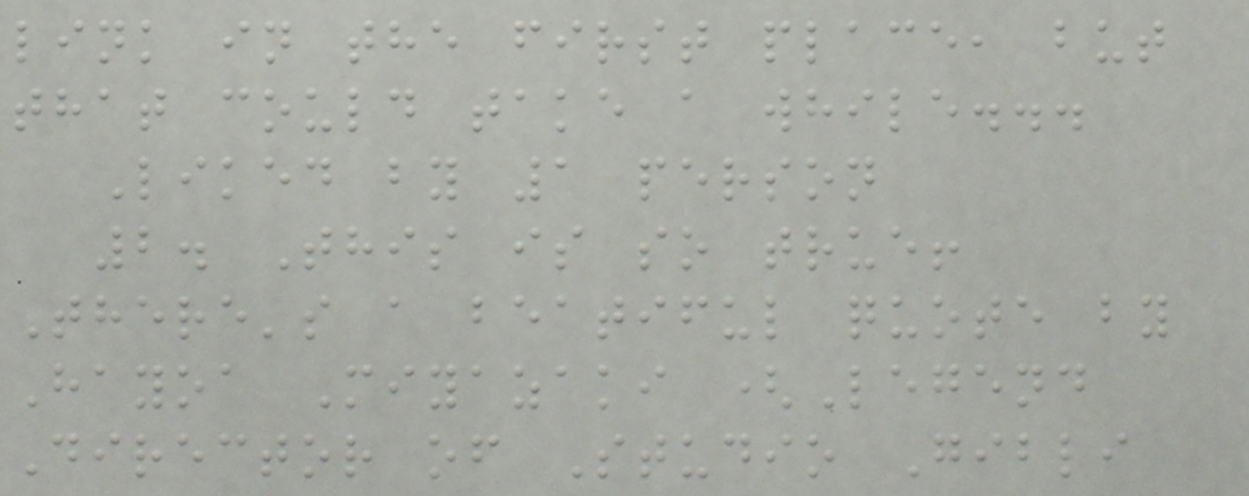link in the first place, but
that could take a while...
Liked by 1 person
2. This is so true!
There's a beatiful quote by
Hayoa Miyazaki (Legend
Director of Studio Gibli
